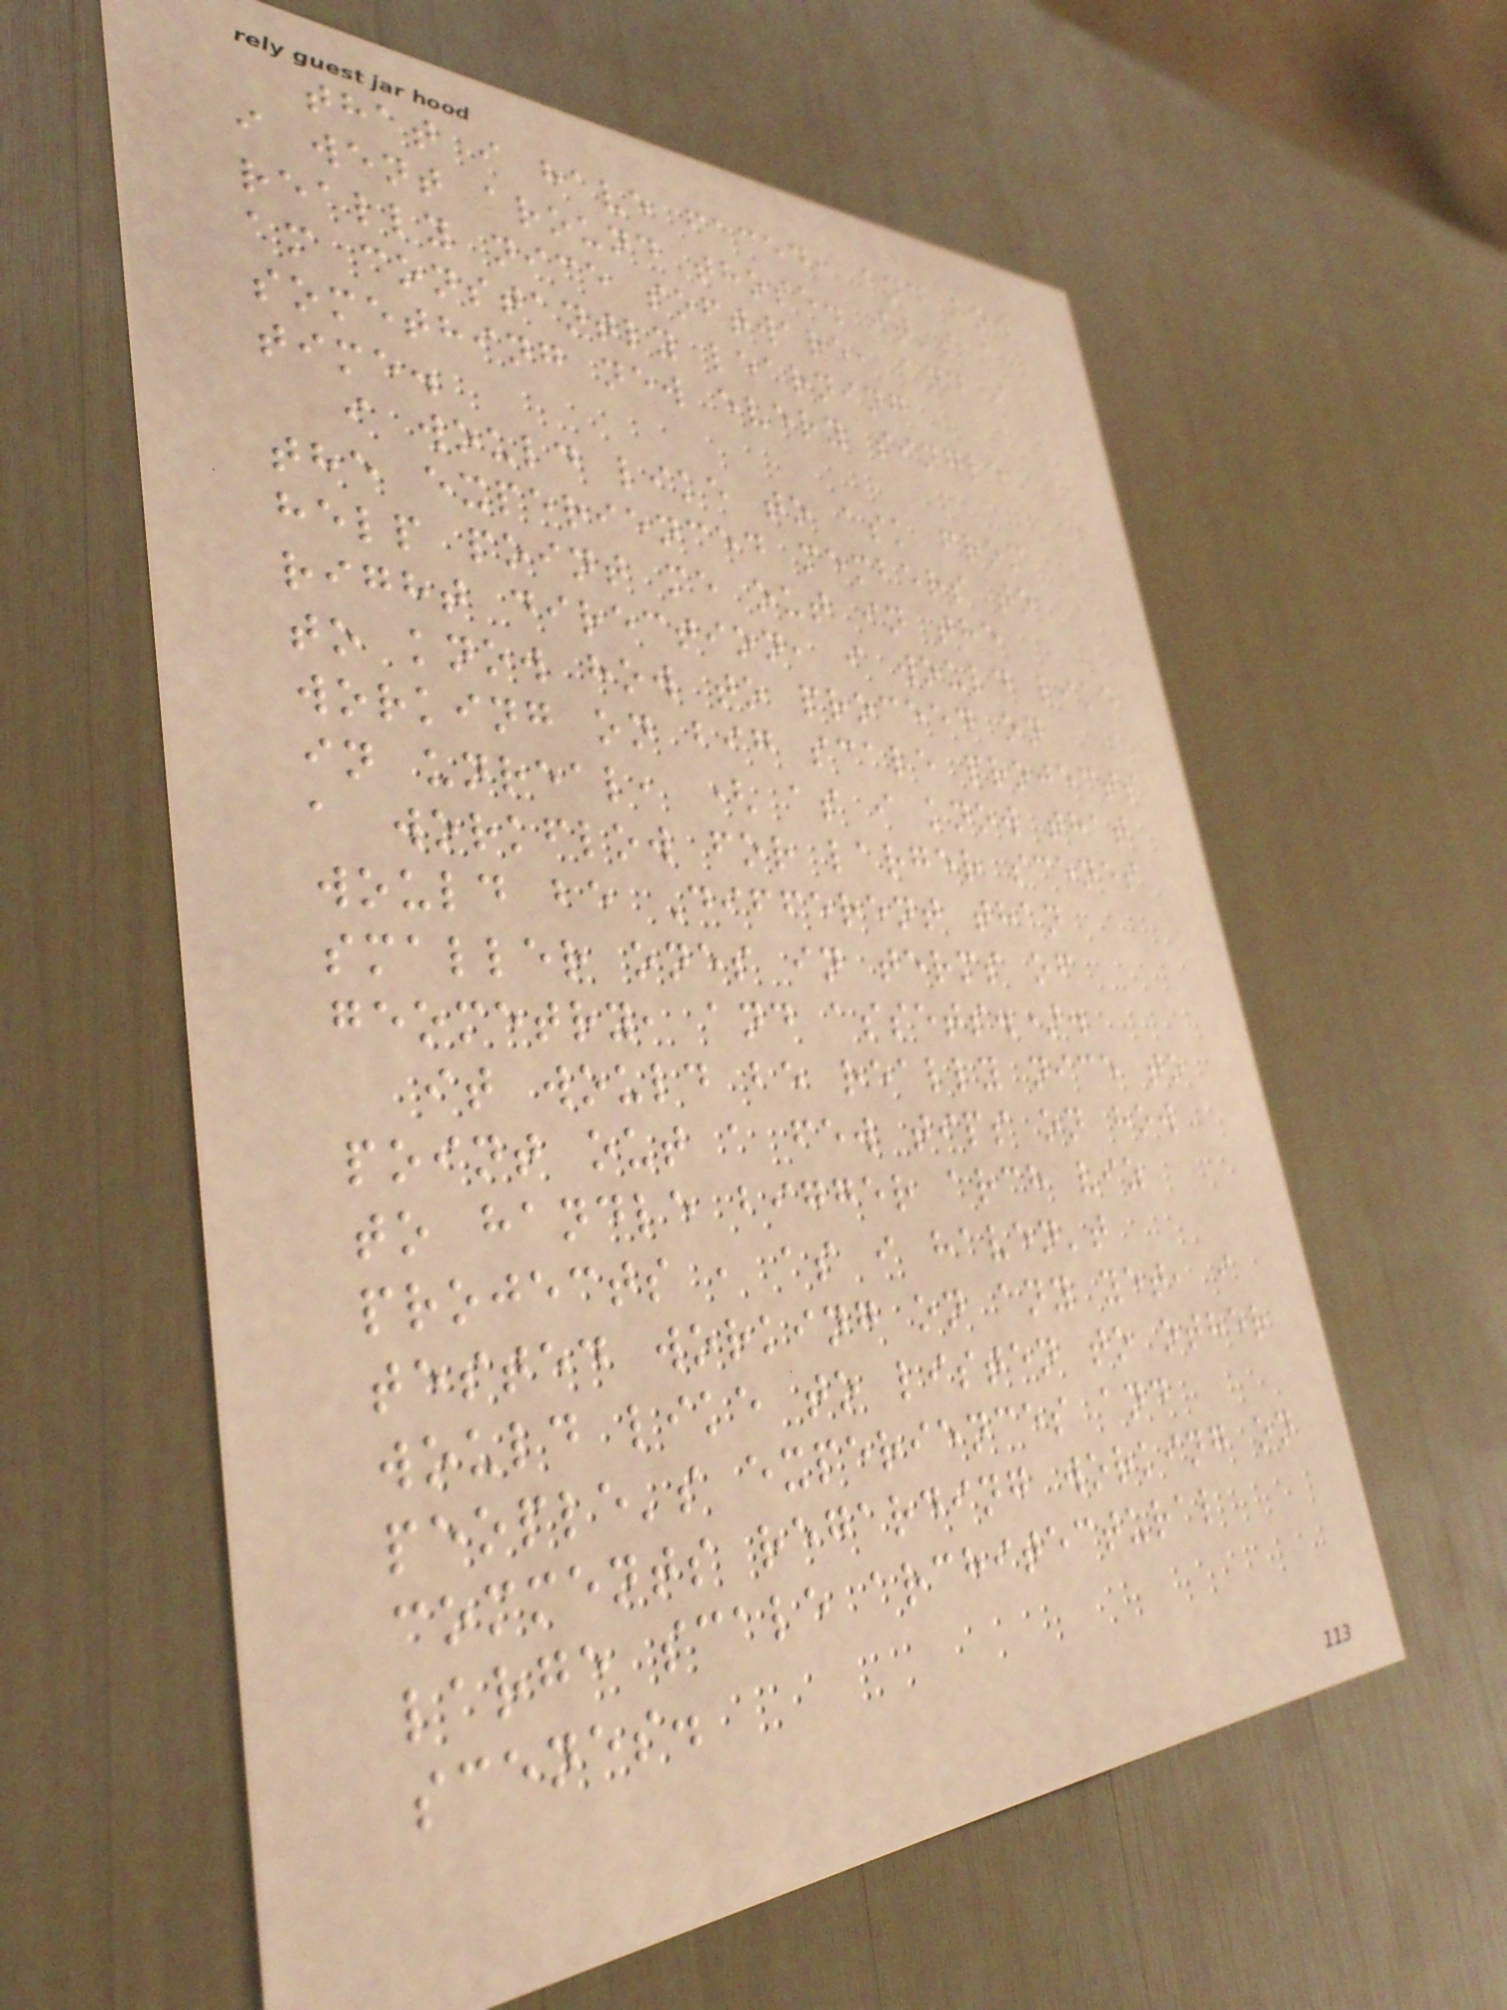that i have faced, and how
i went around those. it's a
really nice software, and i
am constantly learning
something new every single
time.
i would like to ask from
the experienced members to
help point me out in the
right direction, i would like
to know how to proceed on
working on big scale projects
in unreal, ( as i know that
a workflow for larger scenes
would be Different than
smaller ones in terms of
geometry, and assets.).
it would be really nice to
point out a few tips on how
to handle bigger arch viz
projects , as i haven't
tested working on any yet, i
would like to listen to other
people's experiences and
comments regarding working on
large scale architectural
scenes.
